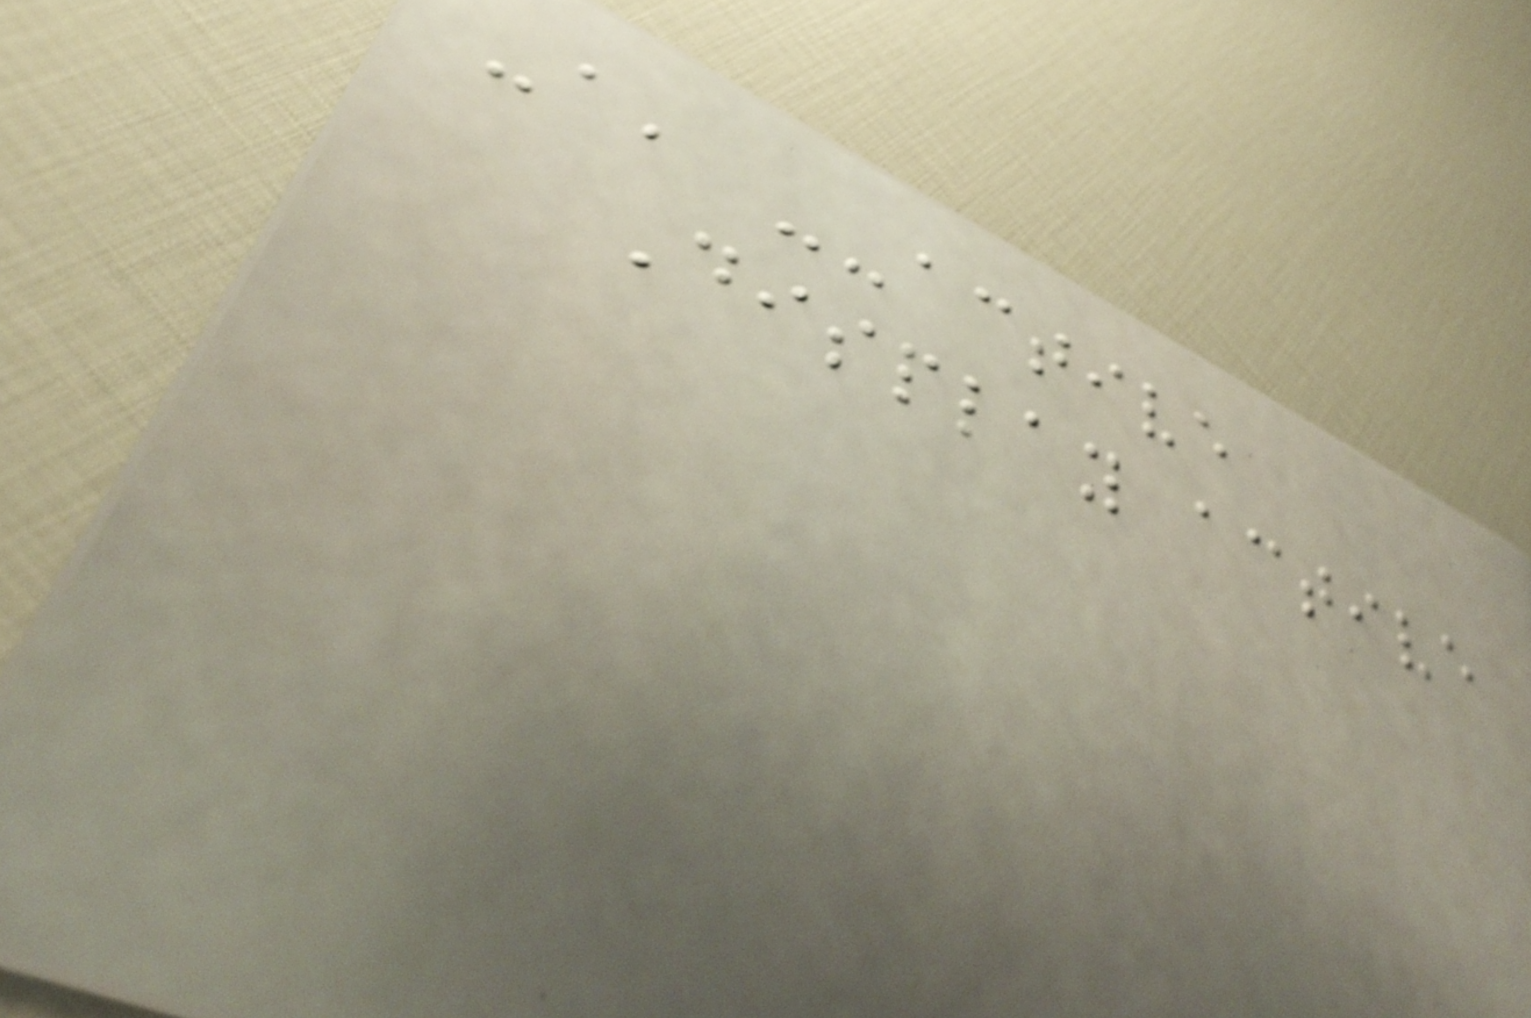-a, --active
Display active
